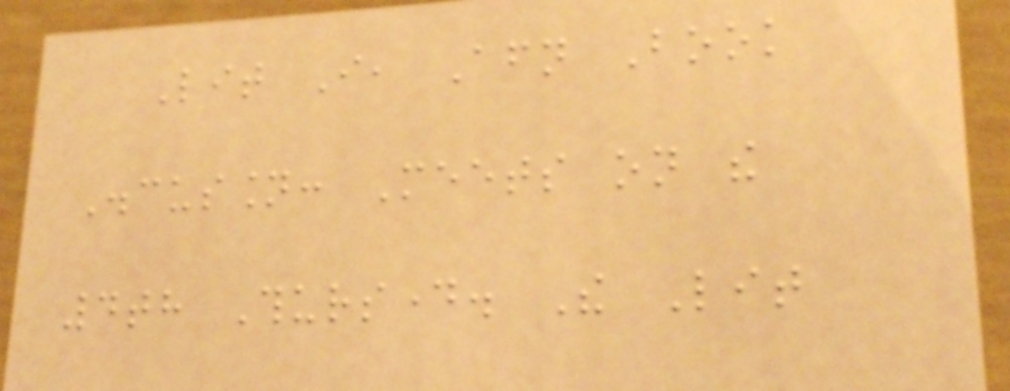Lit I, Afternoon Book
Discussion: Meets on the
4th Thursday. The Lit
